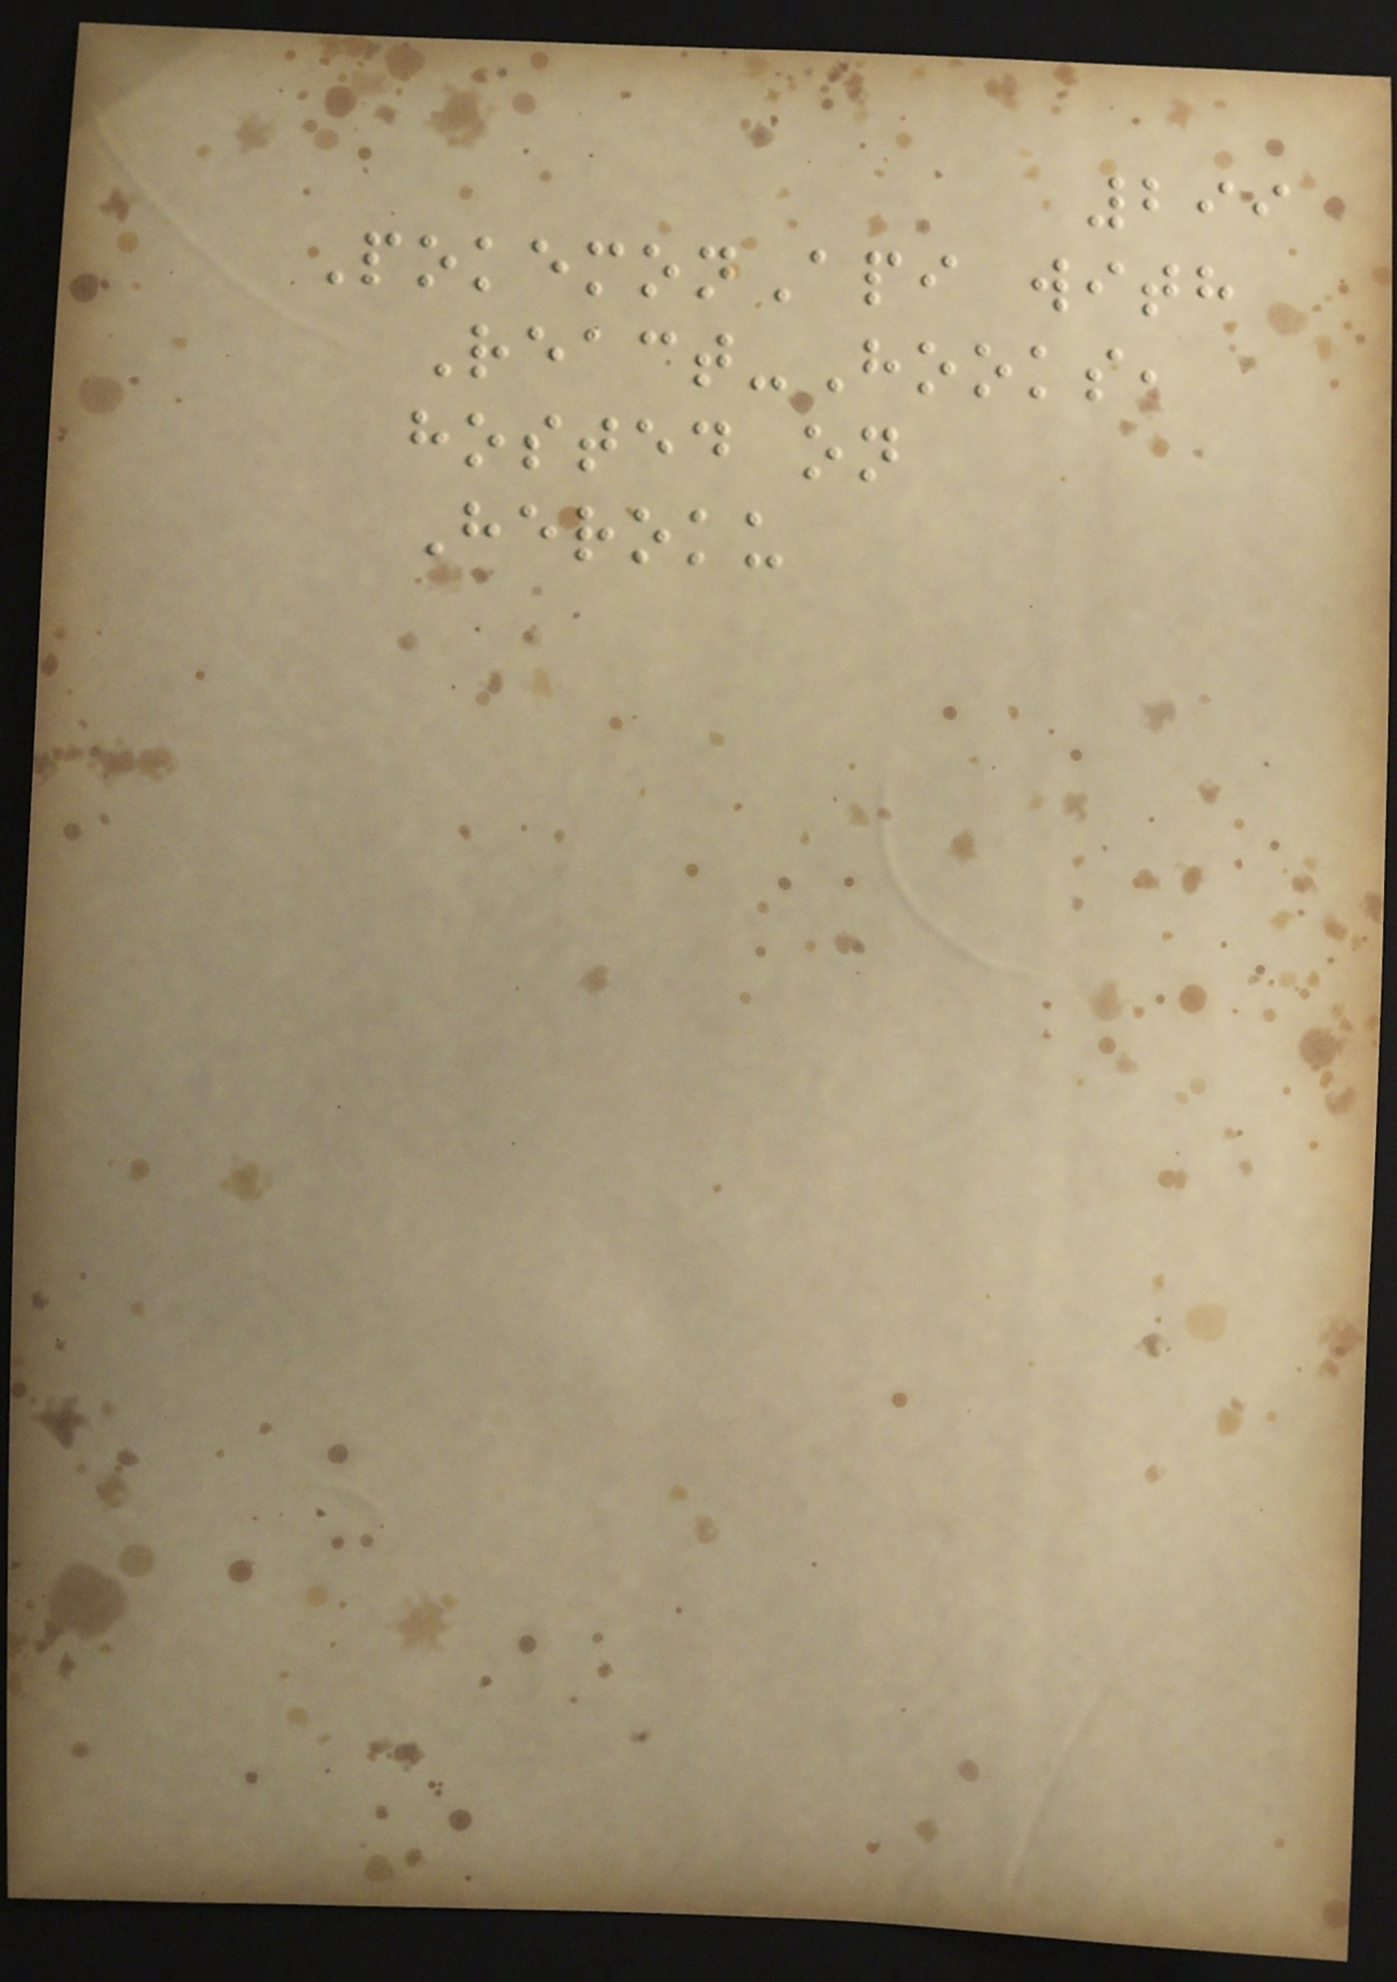299
PokemonApi with
React-Hooks,
hosted on
Heroku
